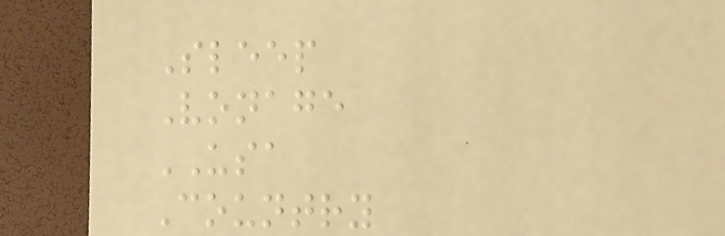Sleep
Vonage
USA
Country
